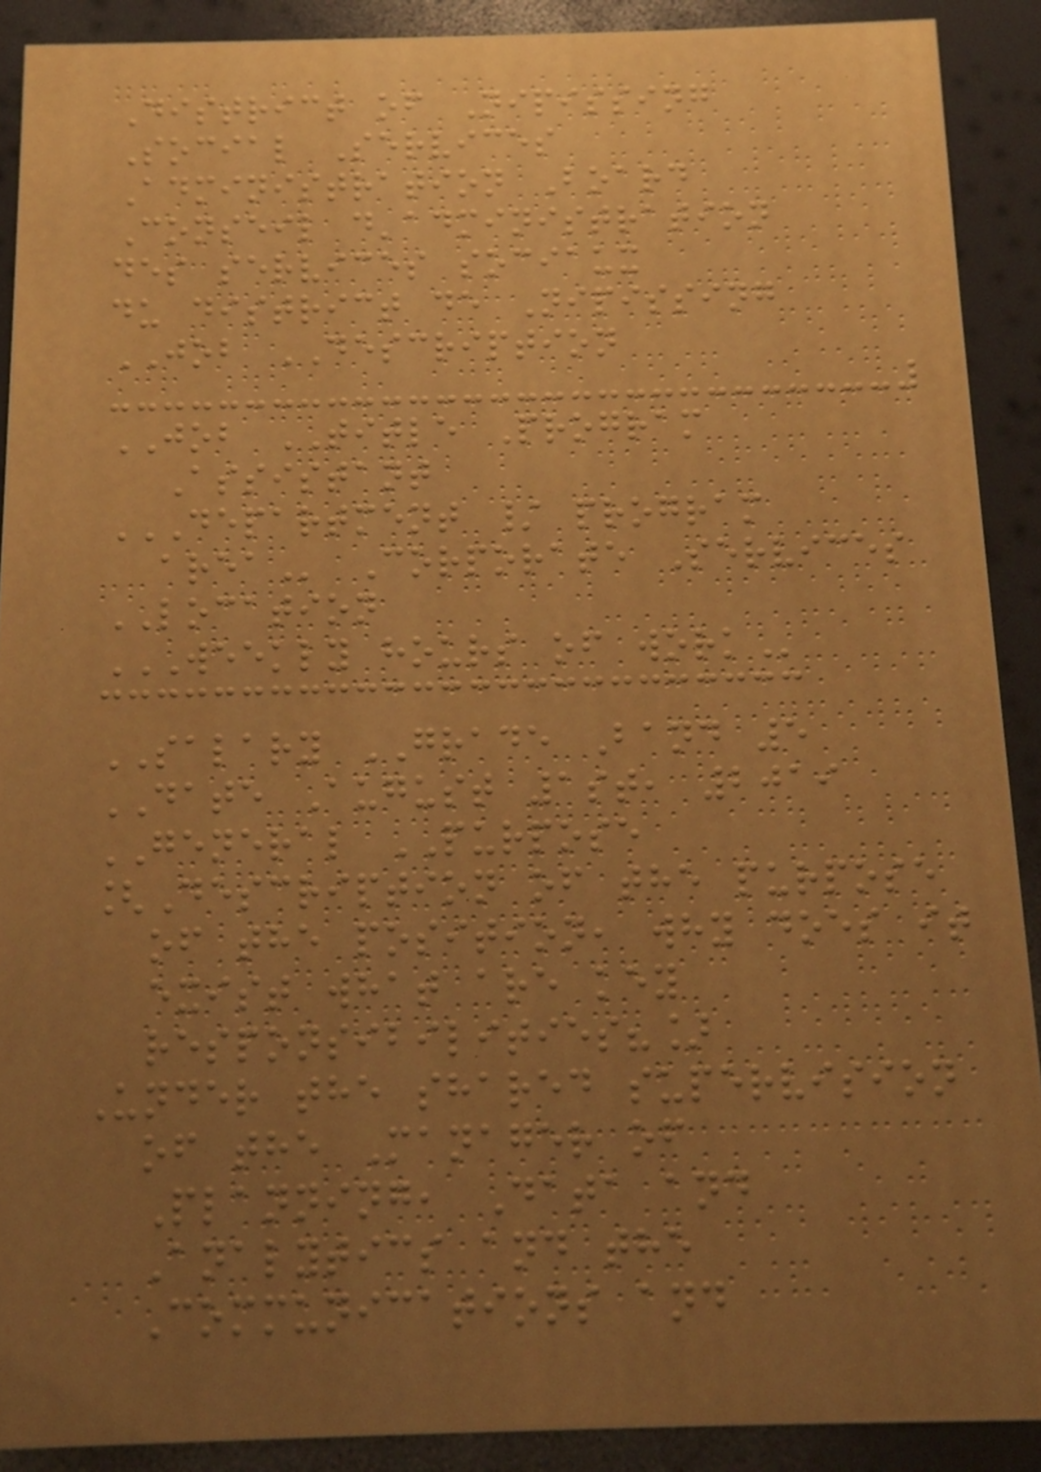District of Nipissing
Social Services
Administration Board
Conseil d'administration
des services sociaux
du district de Nipissing
JOB DESCRIPTION
JOB TITLE Program
Assistant
DEPARTMENT / PROGRAM
AREA Corporate Services
LOCATION
WEEKLY HOURS OF WORK
SALARY GRADE Band 5
DATE August 1st, 2019
GENERAL PURPOSE
[Description of the purpose
of the position, why does it
exist what are key
responsibilities?]
Under the shared supervision
of the Manager of
Planning, Data and
Analytics and the
Communications and
